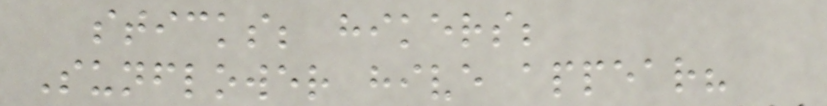sticks; hikers;
Sunflower hive appear?
